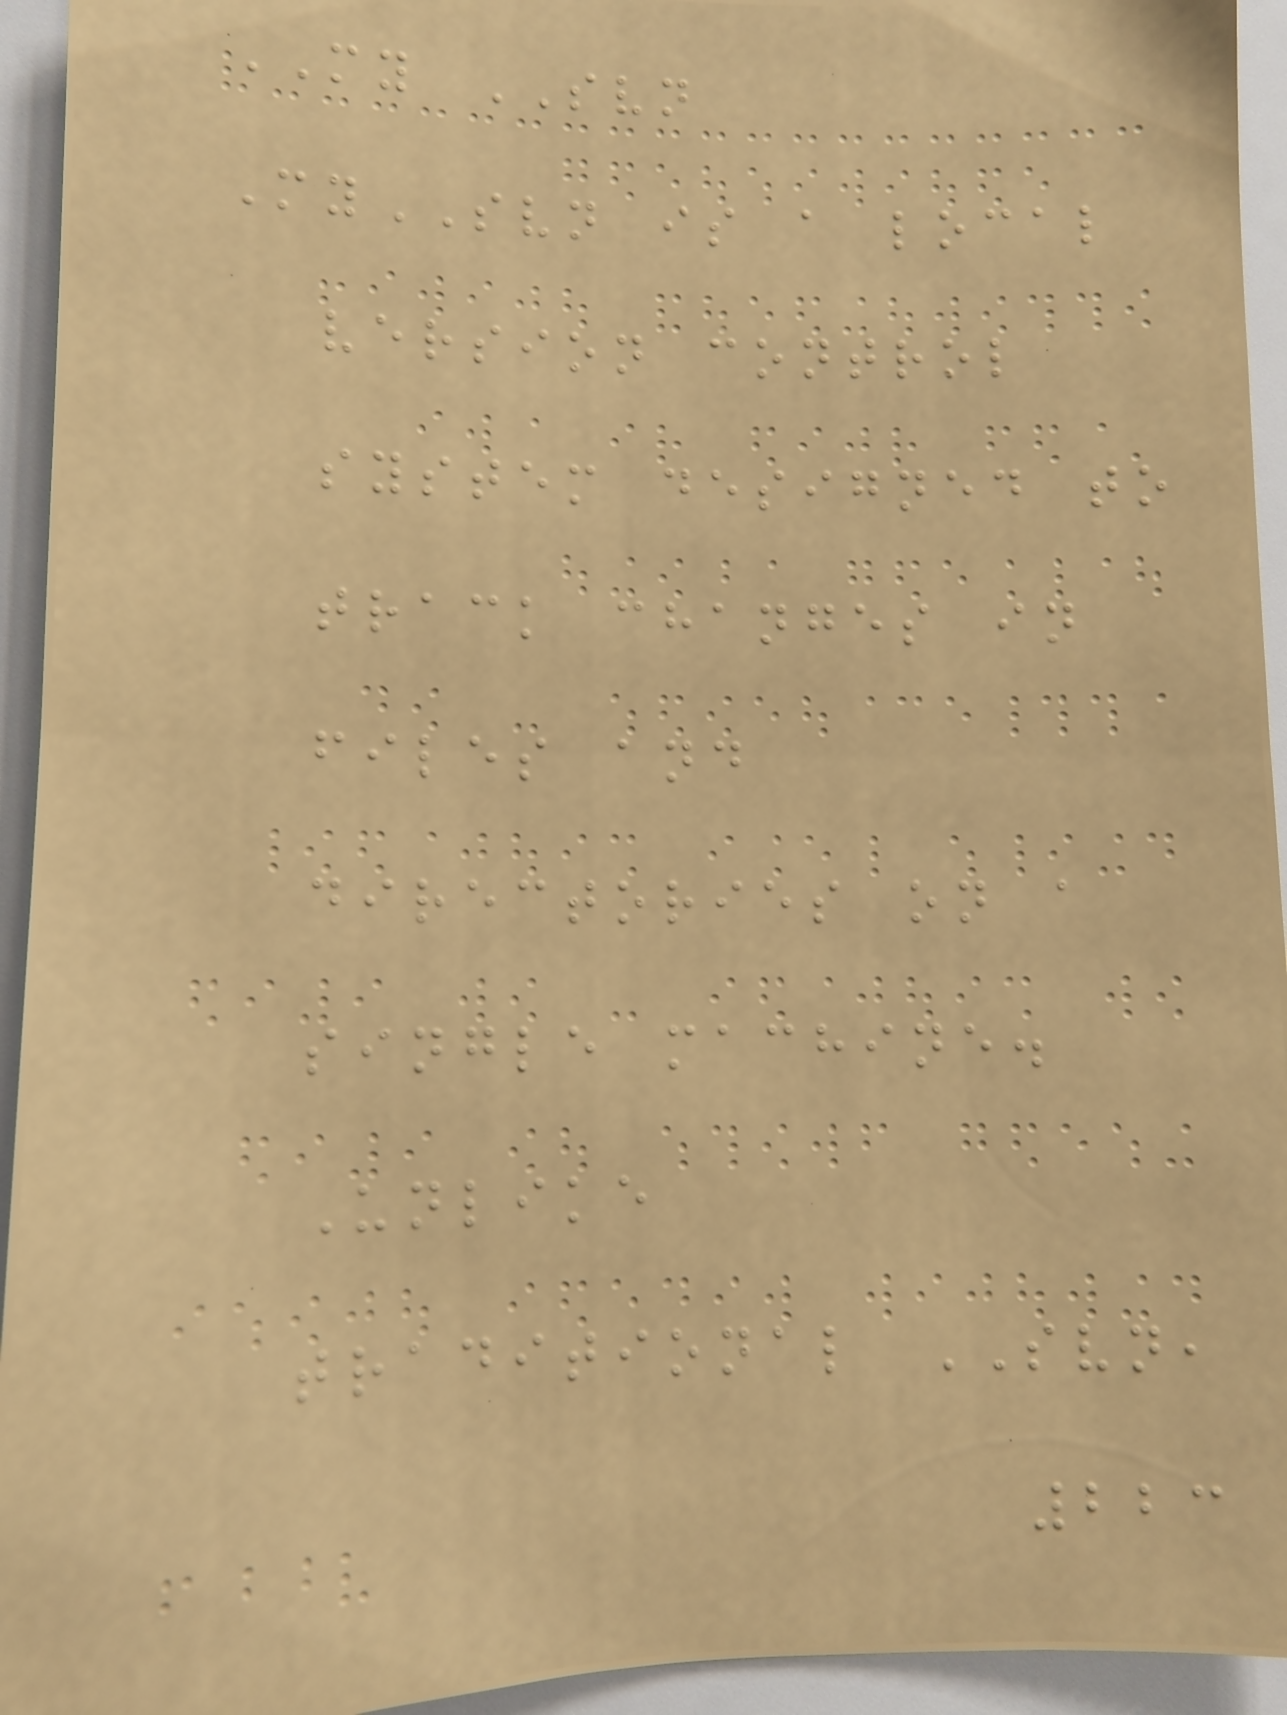MY SVN
MySVN is a local
version control
system designed to
track changes in
files and
directories on a
single machine.
Unlike
traditional SVN,
223
